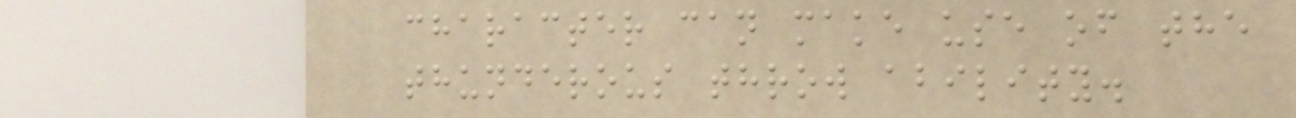character can make use of the
thunderous throw ability.
